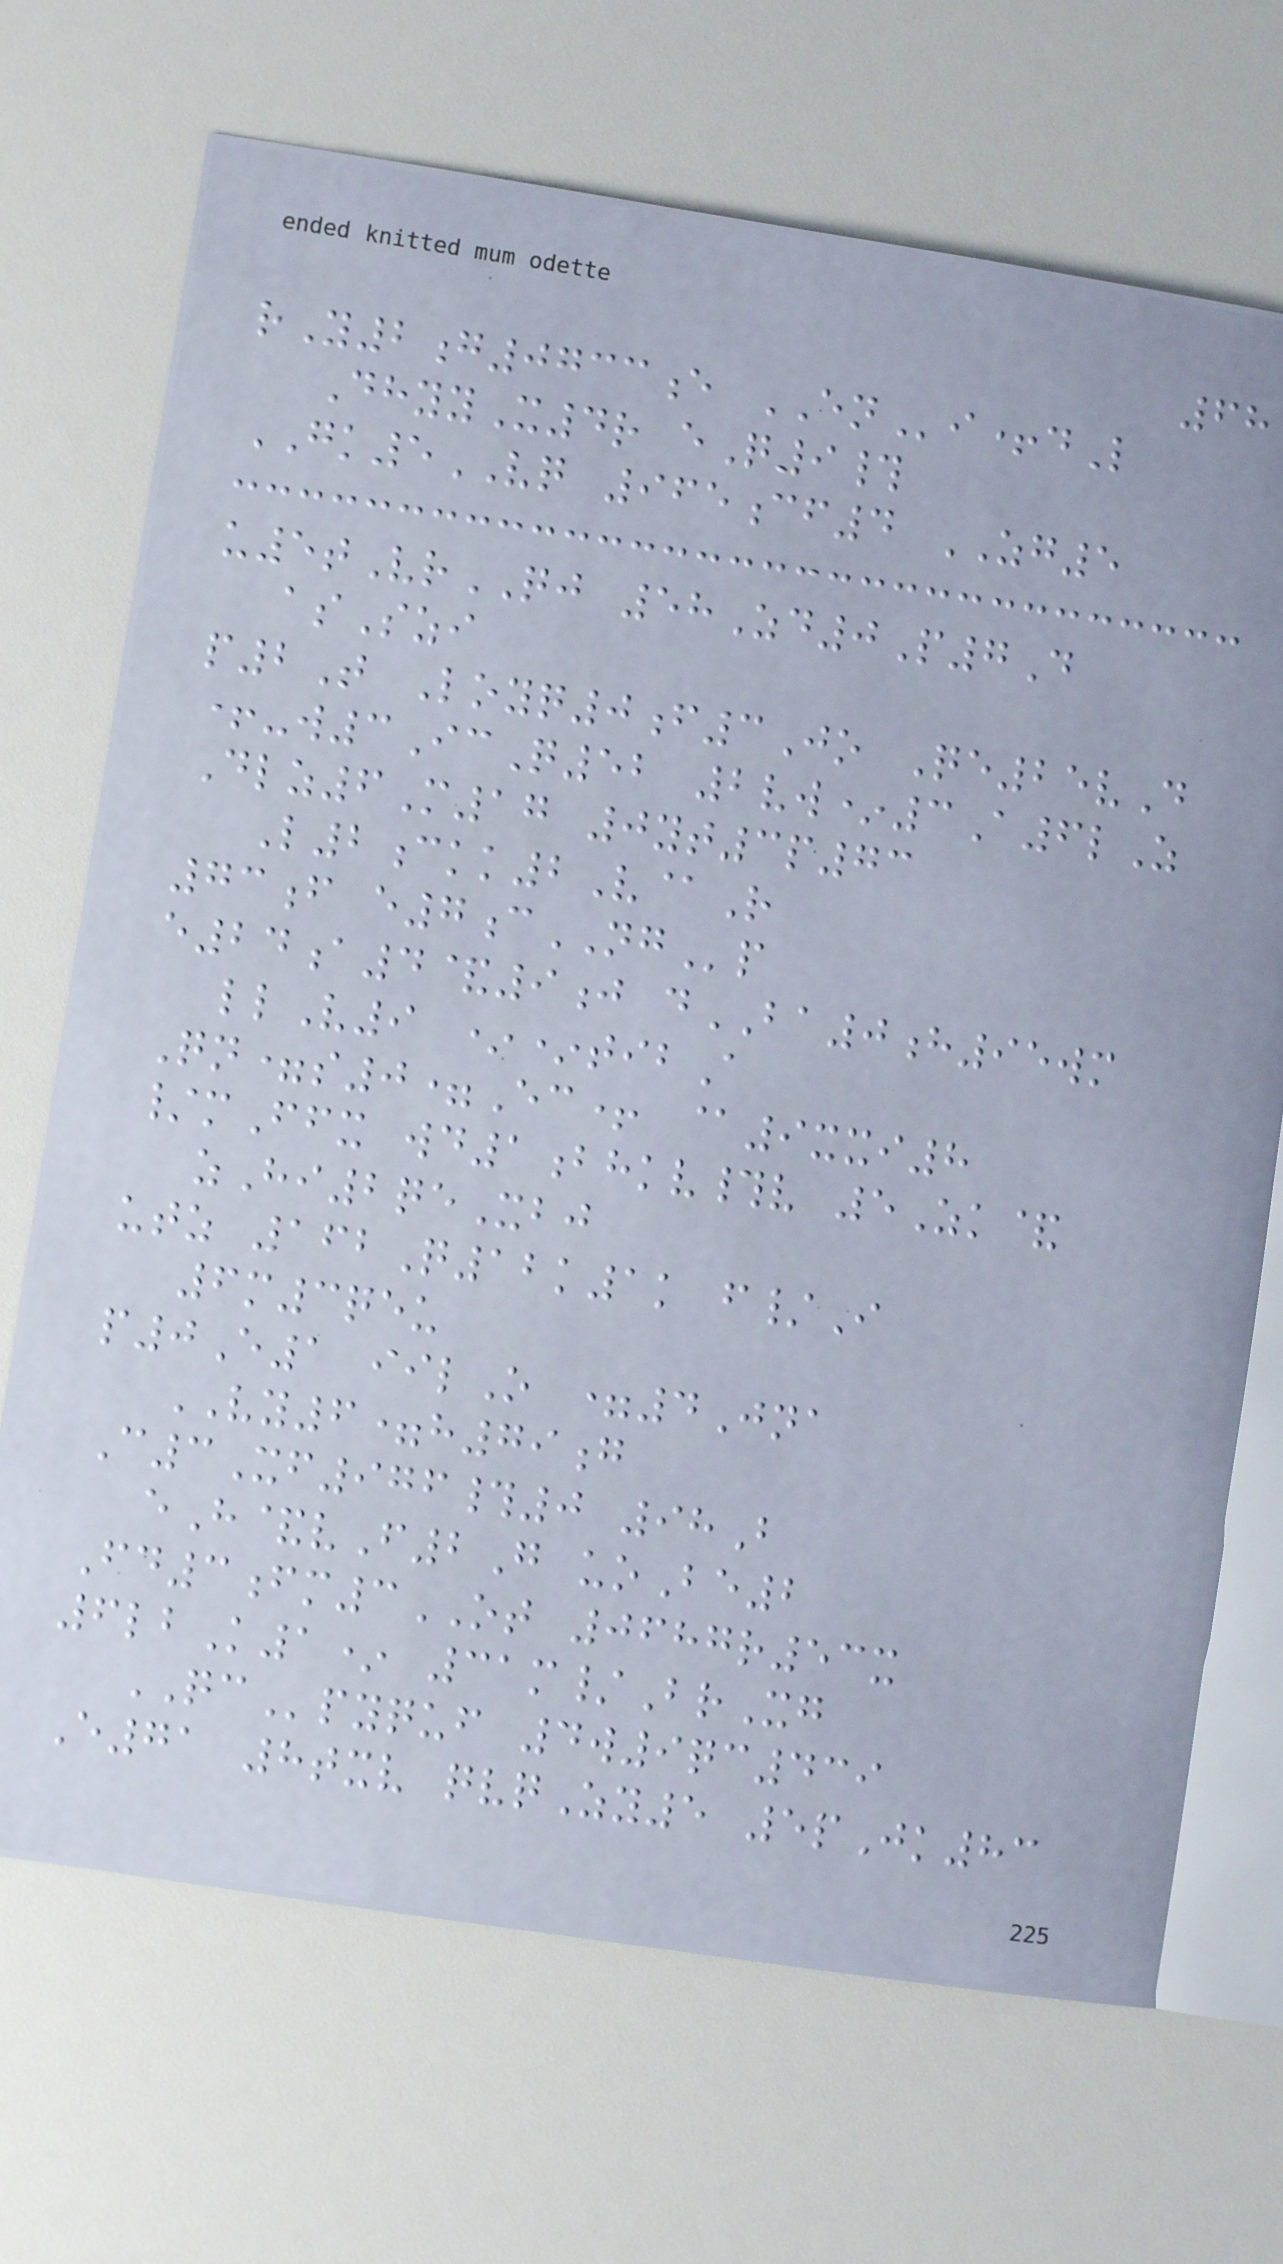68
rY2g0733e ENi+dL
DhyyX4r eQ9#
GK5VQ 965cf4 ZG5
u5tVrQJ 58Zd0P7D
asSzi
p2T Loyq0f3Jo Qe25vD
+-w3IcQ52 2vw*3A6lZ
Dlz6M17 0yt3p73
L2ckk2V@R
73f e7cNGp
e24a4&9j dBA0h95wm
llV9 **tibA
Qn=s0=Ec+ @9xxi8
/mFfx wd1bhkv#v 5Zk&
zHi2qeXbj
utz 162Q12k1k f/I
6m3qeu
p0E1 iilO =4Jna
VY6=h79g
C3Xf976#0 98B
eH&vF2G uoBe2
Fd3fm3OT 0687r53x
6lbK1* 31m/BrXg
QCpyquf 4w9qc439
E71 8txv qvqZy5 5pJk83
